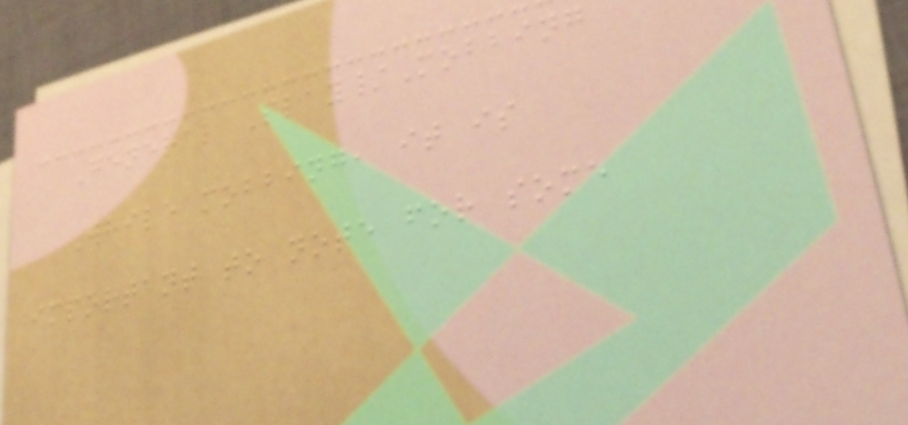General Play/Mobbing
While mobbing, it is
important to note for some
